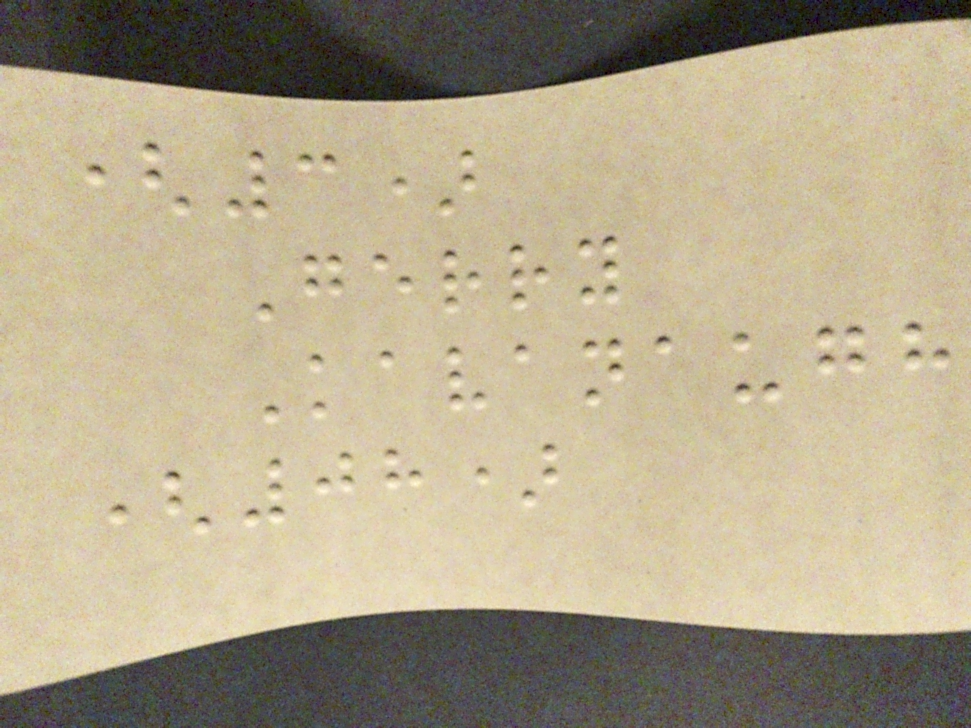(3)
Gerry
Kavanaugh
(08)
